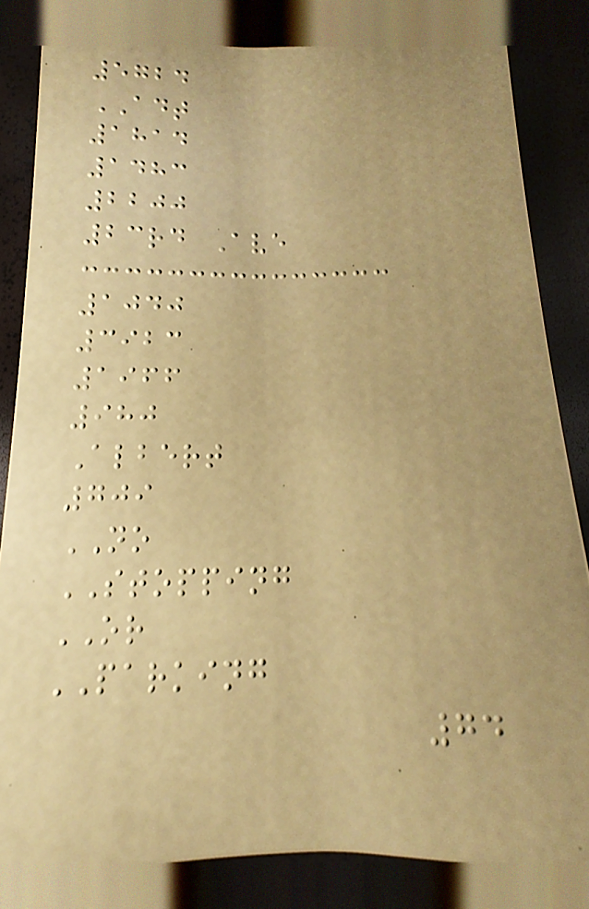5724
ADT
1814
1483
2200
23rd Ave
1040
3923
1966
980
Albert
709
NO
STOPPING
OR
PARKING
74
